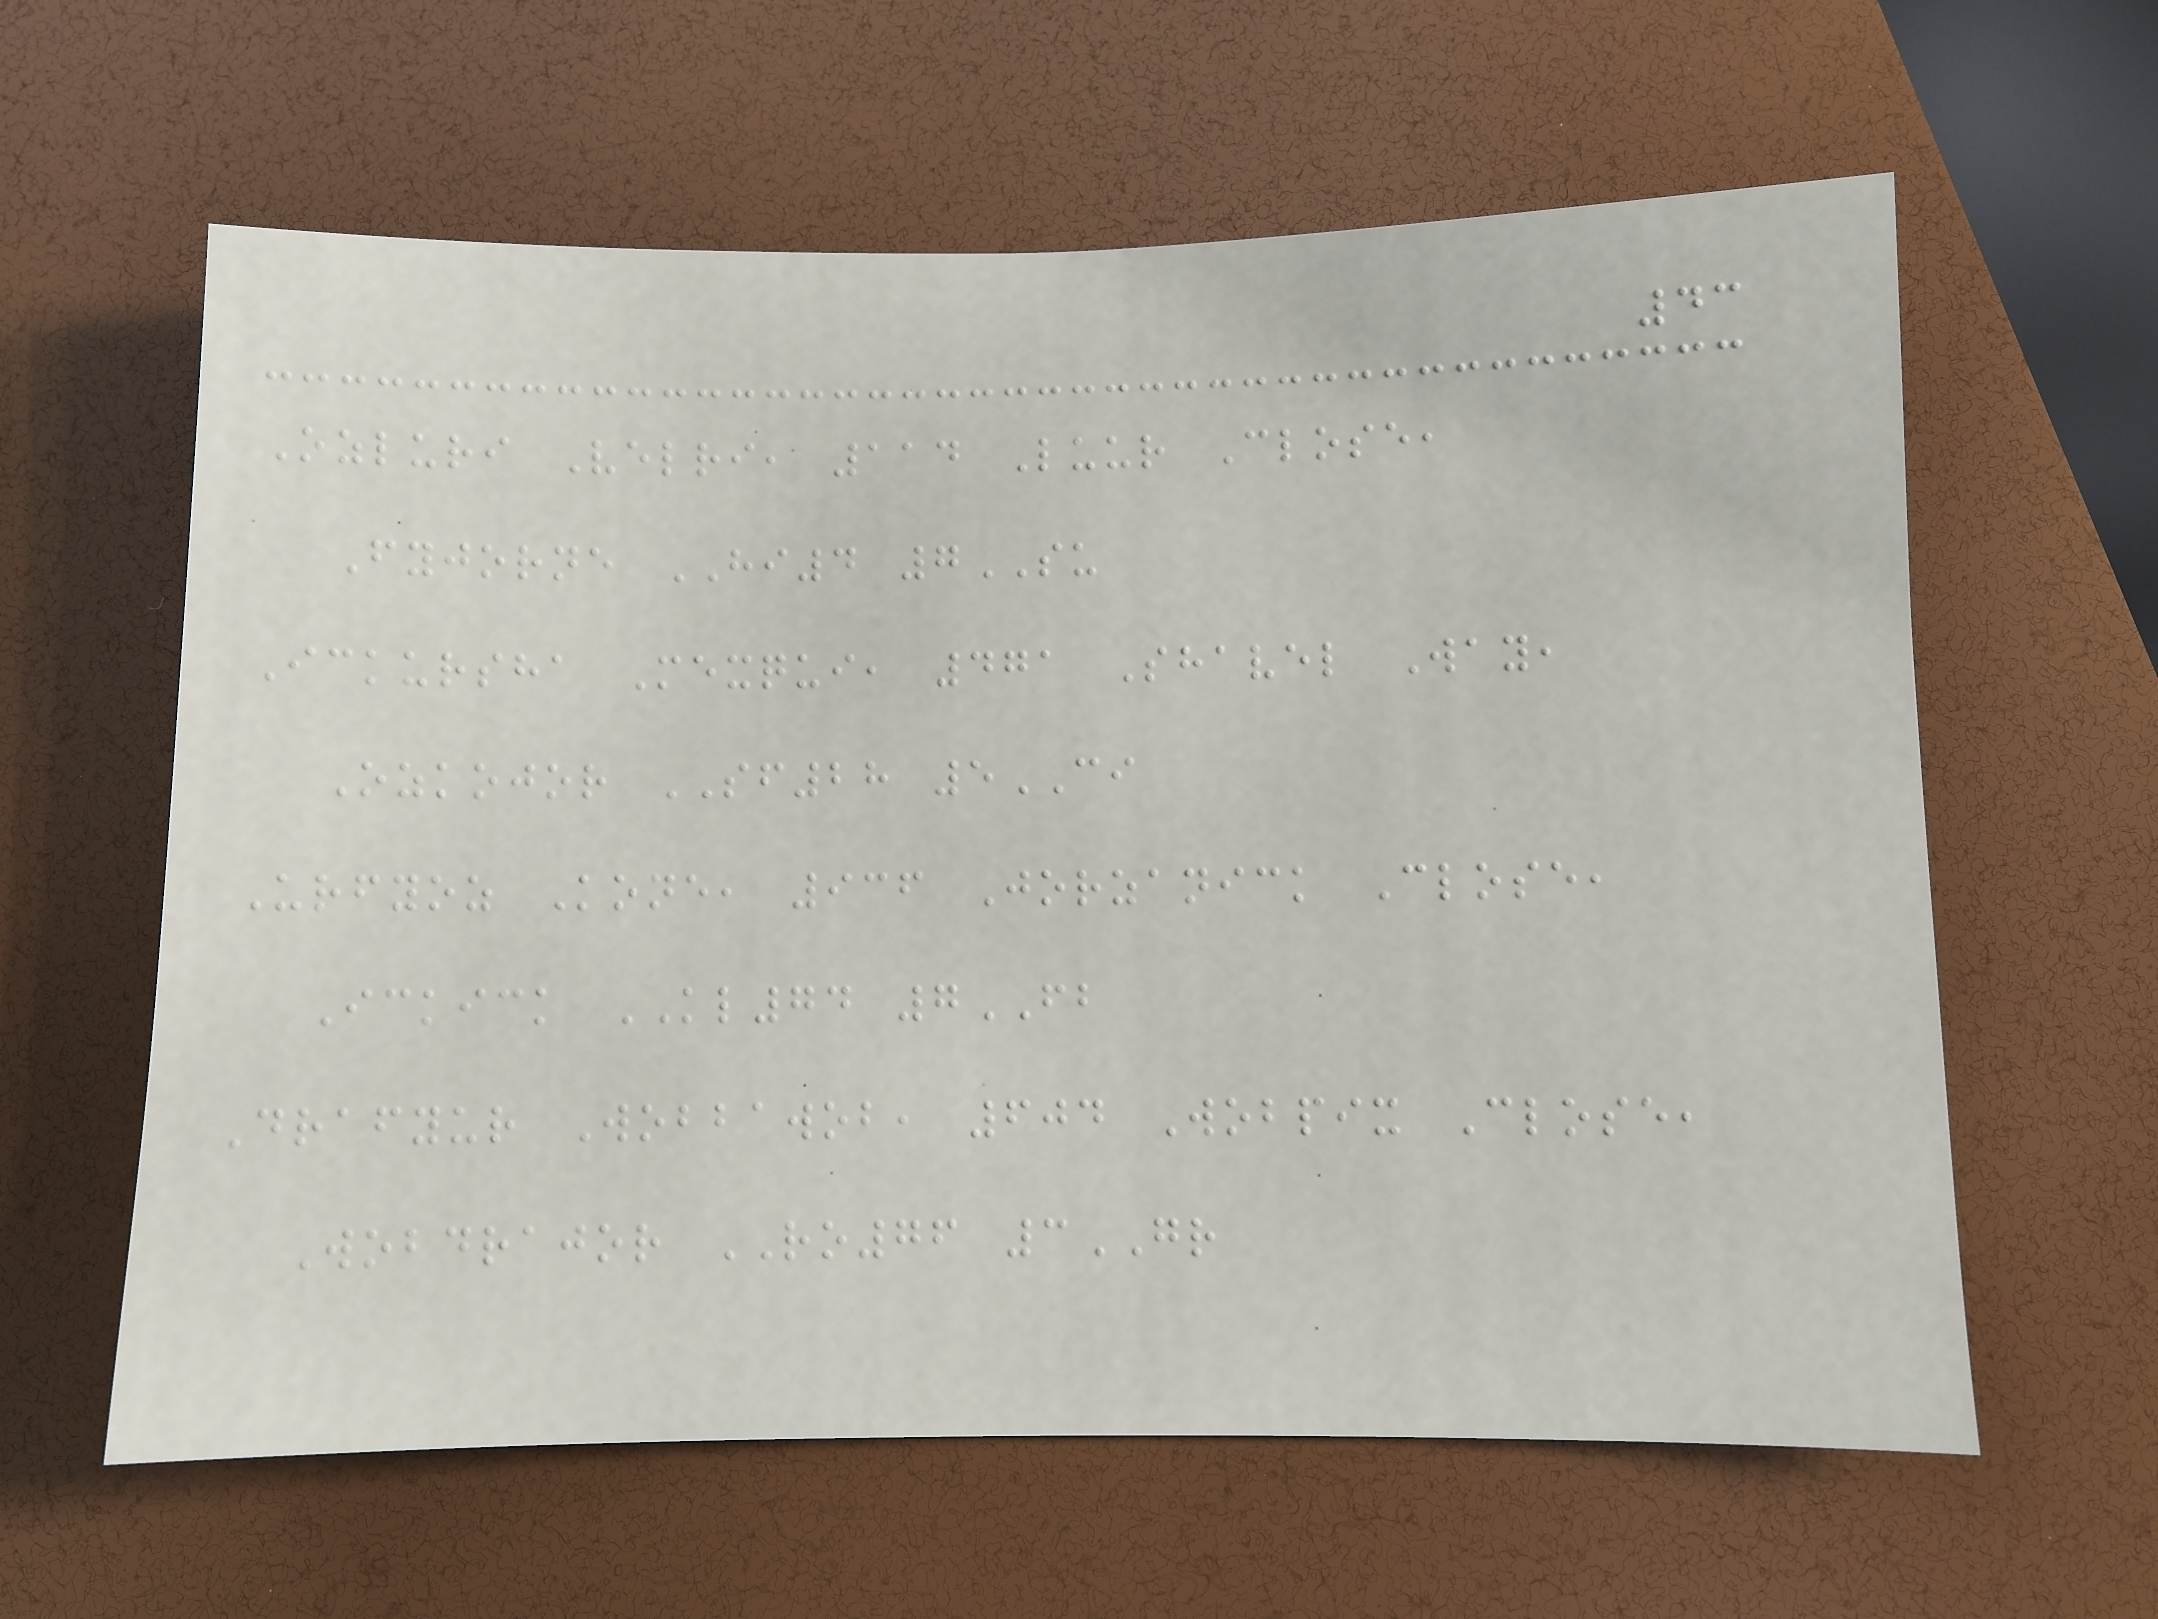43
Ozluri Velri, 114 Luur Close,
Fyjorne HI4 7SU
Ickursha Mexqui, 471 Shavel Way,
Ozkojor SF28 5CI
Urfyoz Kone, 936 Jorzanick Close,
Ickick KL74 7FB
Drafyur Wobbawob, 604 Wobpix Close,
Wobdrajor RO76 3GR
